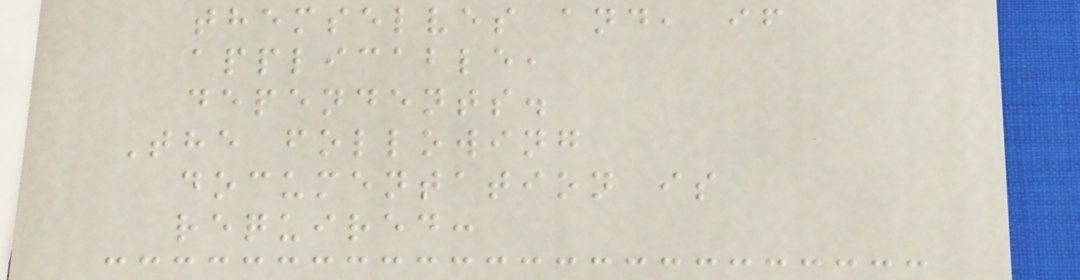themselves and, if
applicable,
dependents.
The following
documentation is
required:
